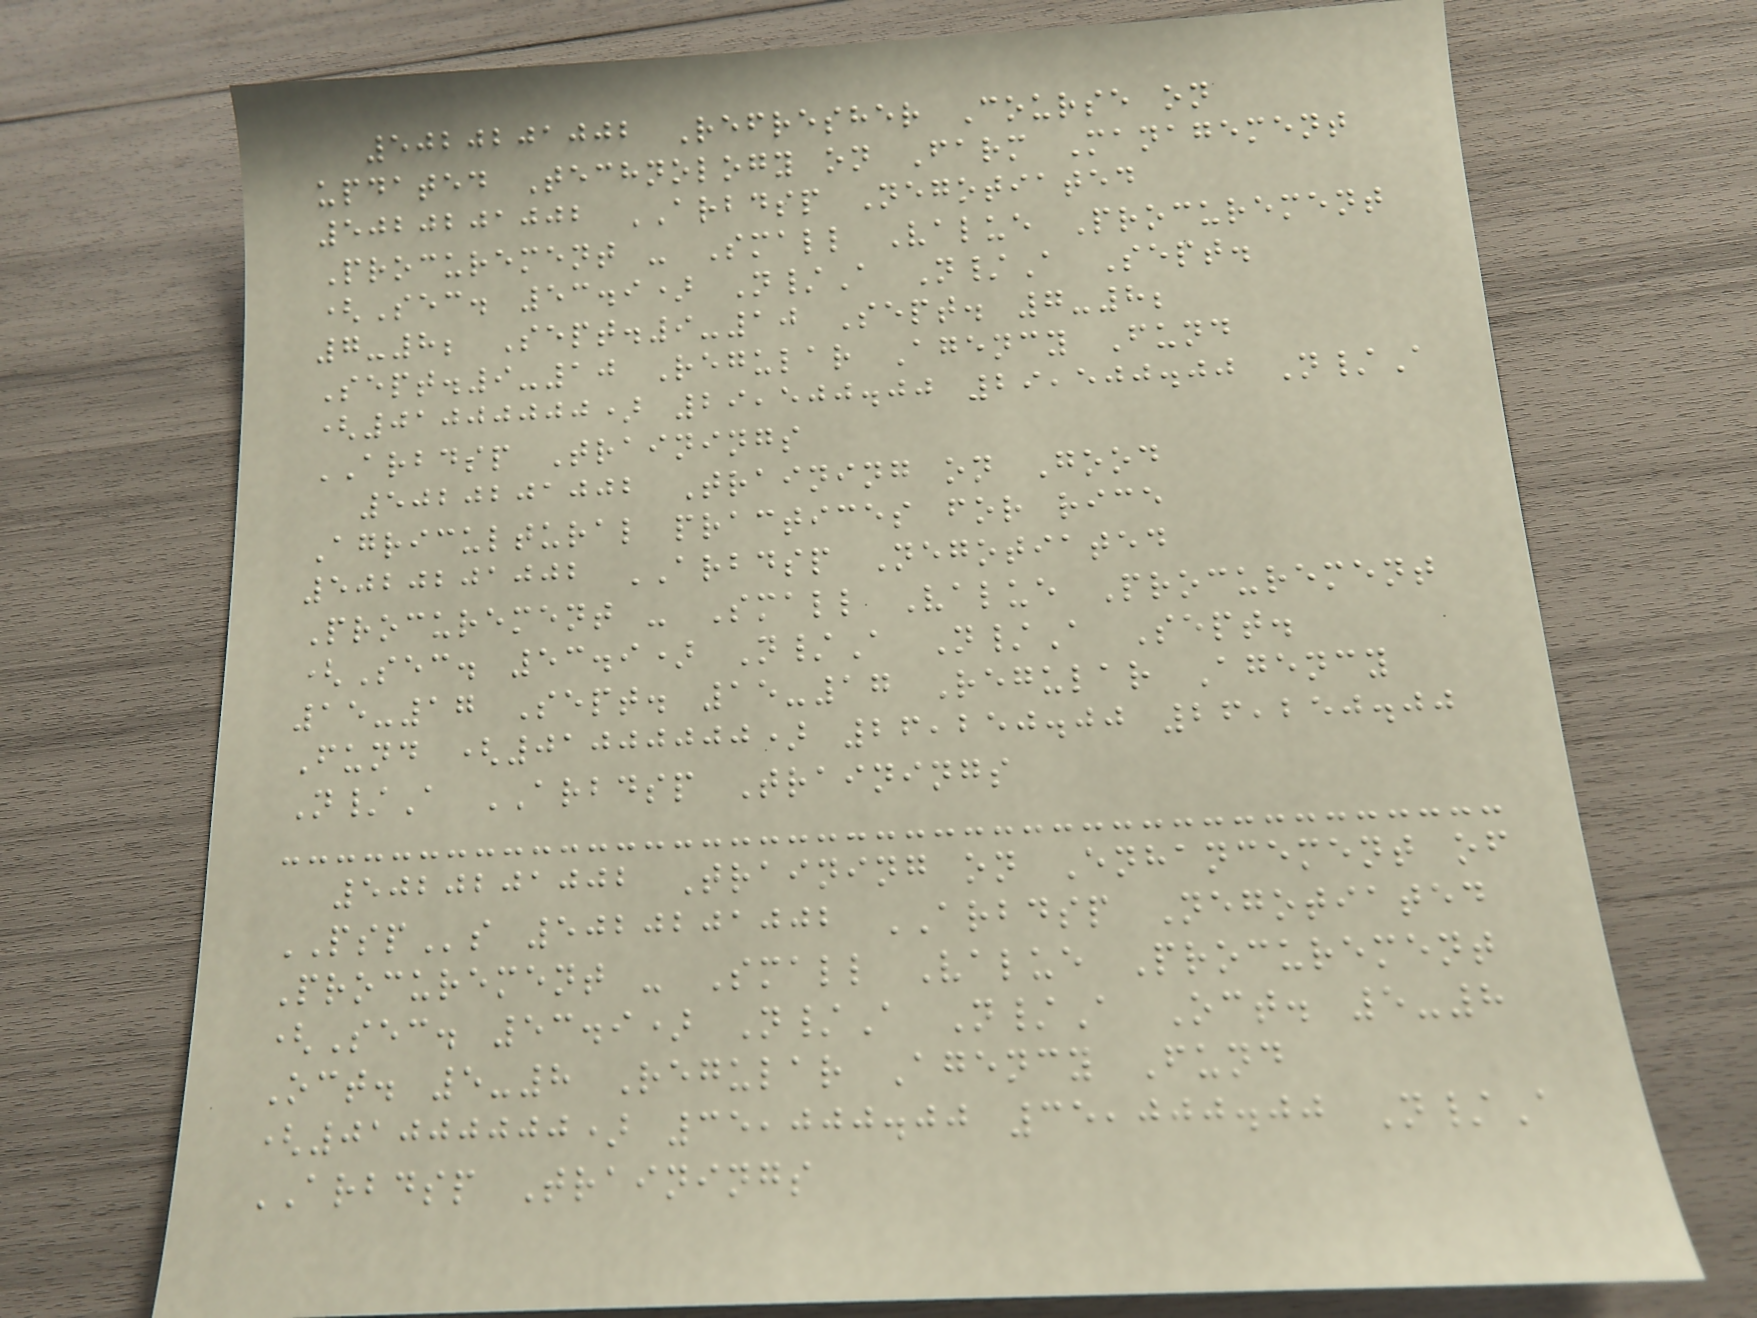5020201002 Refresher Course on
updated Technology on Farm Management
5020201002 ARBDSP Negotiated
Procurement - Small Value Procurement
(Sec. 53.9) N/A N/A Sept.
7-8; Sept.9-10 Sept. 7-8;
Sept.9-10 Regular Agency Fund
(01000000) 29,500.00 29,500.00 N/A
ARBDSP Trainings
5020201002 Training on Good
Agricultural practices for rice
5020201002 ARBDSP Negotiated
Procurement - Small Value Procurement
(Sec. 53.9) N/A N/A Sept.
15-17 Sept. 15-17 Regular Agency
Fund (01000000) 26,250.00 26,250.00
N/A ARBDSP Trainings
5020201002 Training on Enhancement of
PSPs 5020201002 ARBDSP Negotiated
Procurement - Small Value Procurement
(Sec. 53.9) N/A N/A Oct. 5-8
Oct. 5-8 Regular Agency Fund
(01000000) 35,000.00 35,000.00 N/A
ARBDSP Trainings
